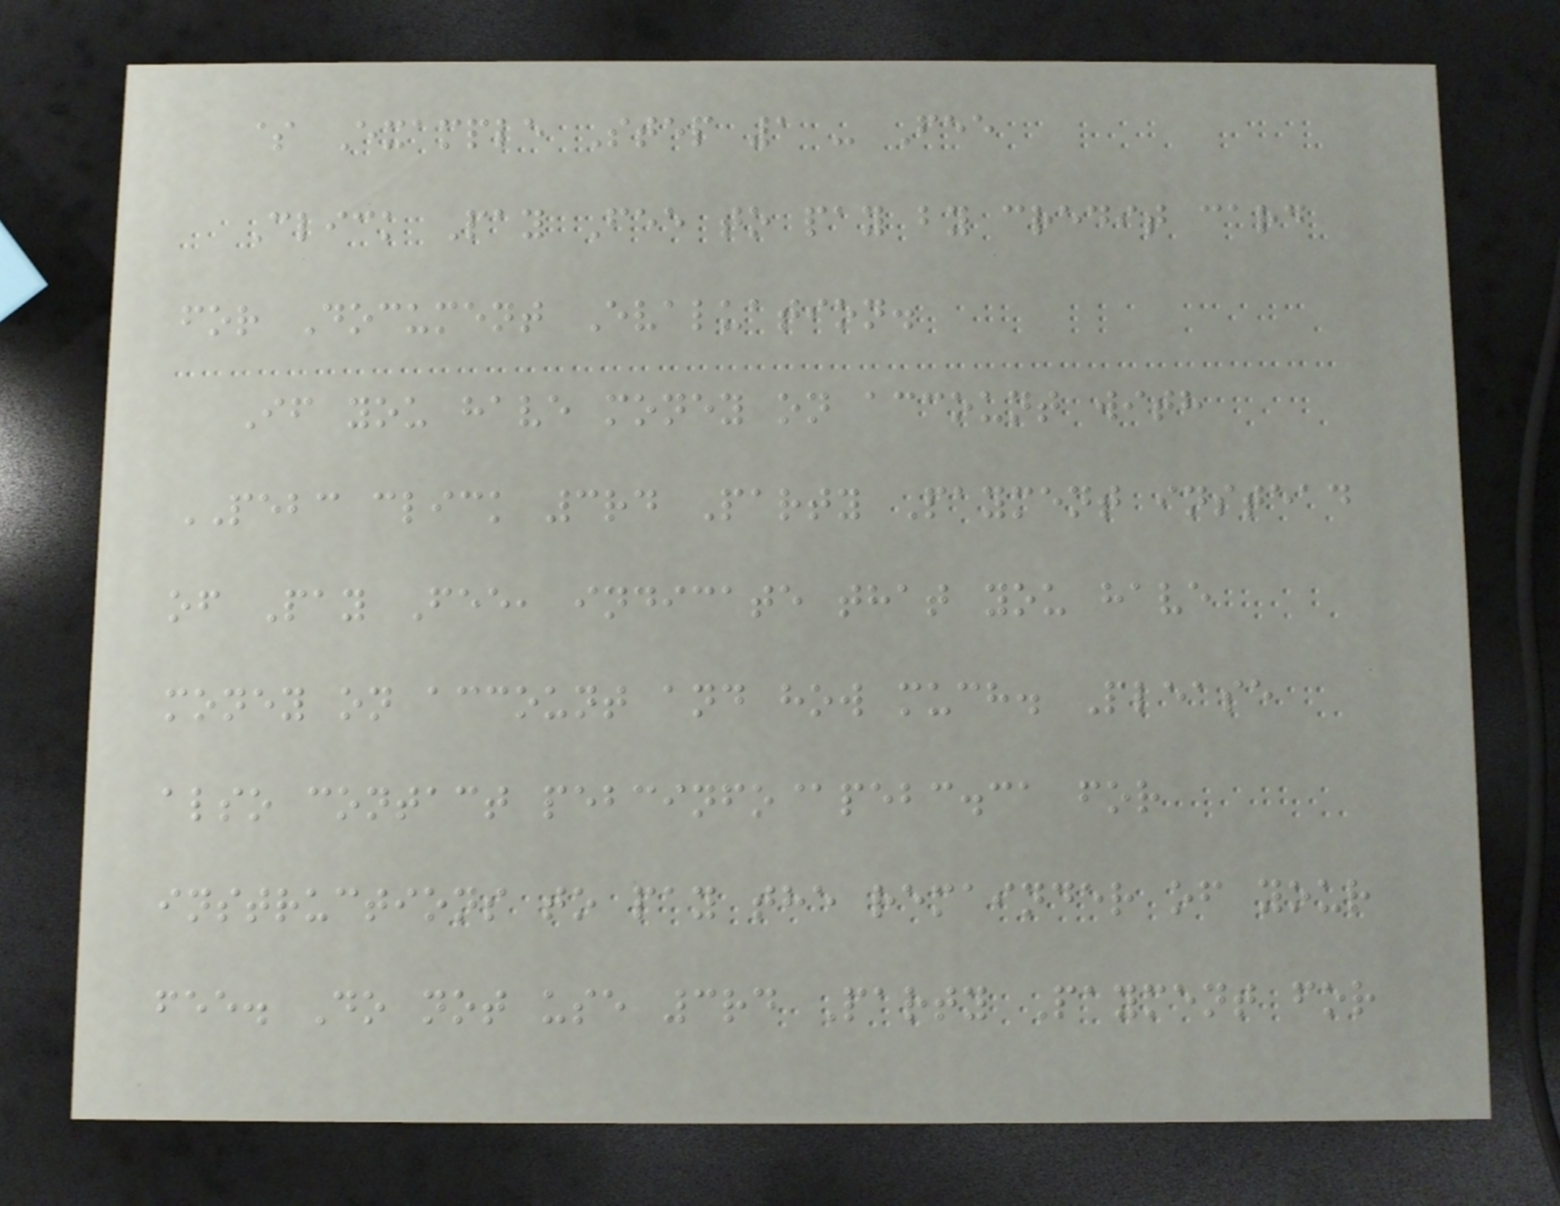$ Example Step 1 - Fee
Click Pay Fee to pay by credit card
for Document Evaluation.
If you have money on account with
PEBC click 3rd Party Payment instead
of Pay Fee, indicate that you have
money on account and how much. Please
also contact pebcinfo@pebc.ca for
instructions to pay the remainder of your
fee. Do not use 3rd Party Payment for
